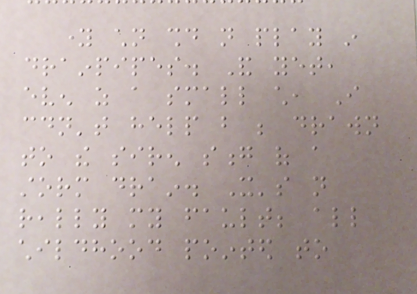young children should not play in
drainpipes. And yet,
even as a small child, I
couldn't help but be drawn
to the siren song of a
storm drain. It's not
really my fault; all
childhood pointed to
